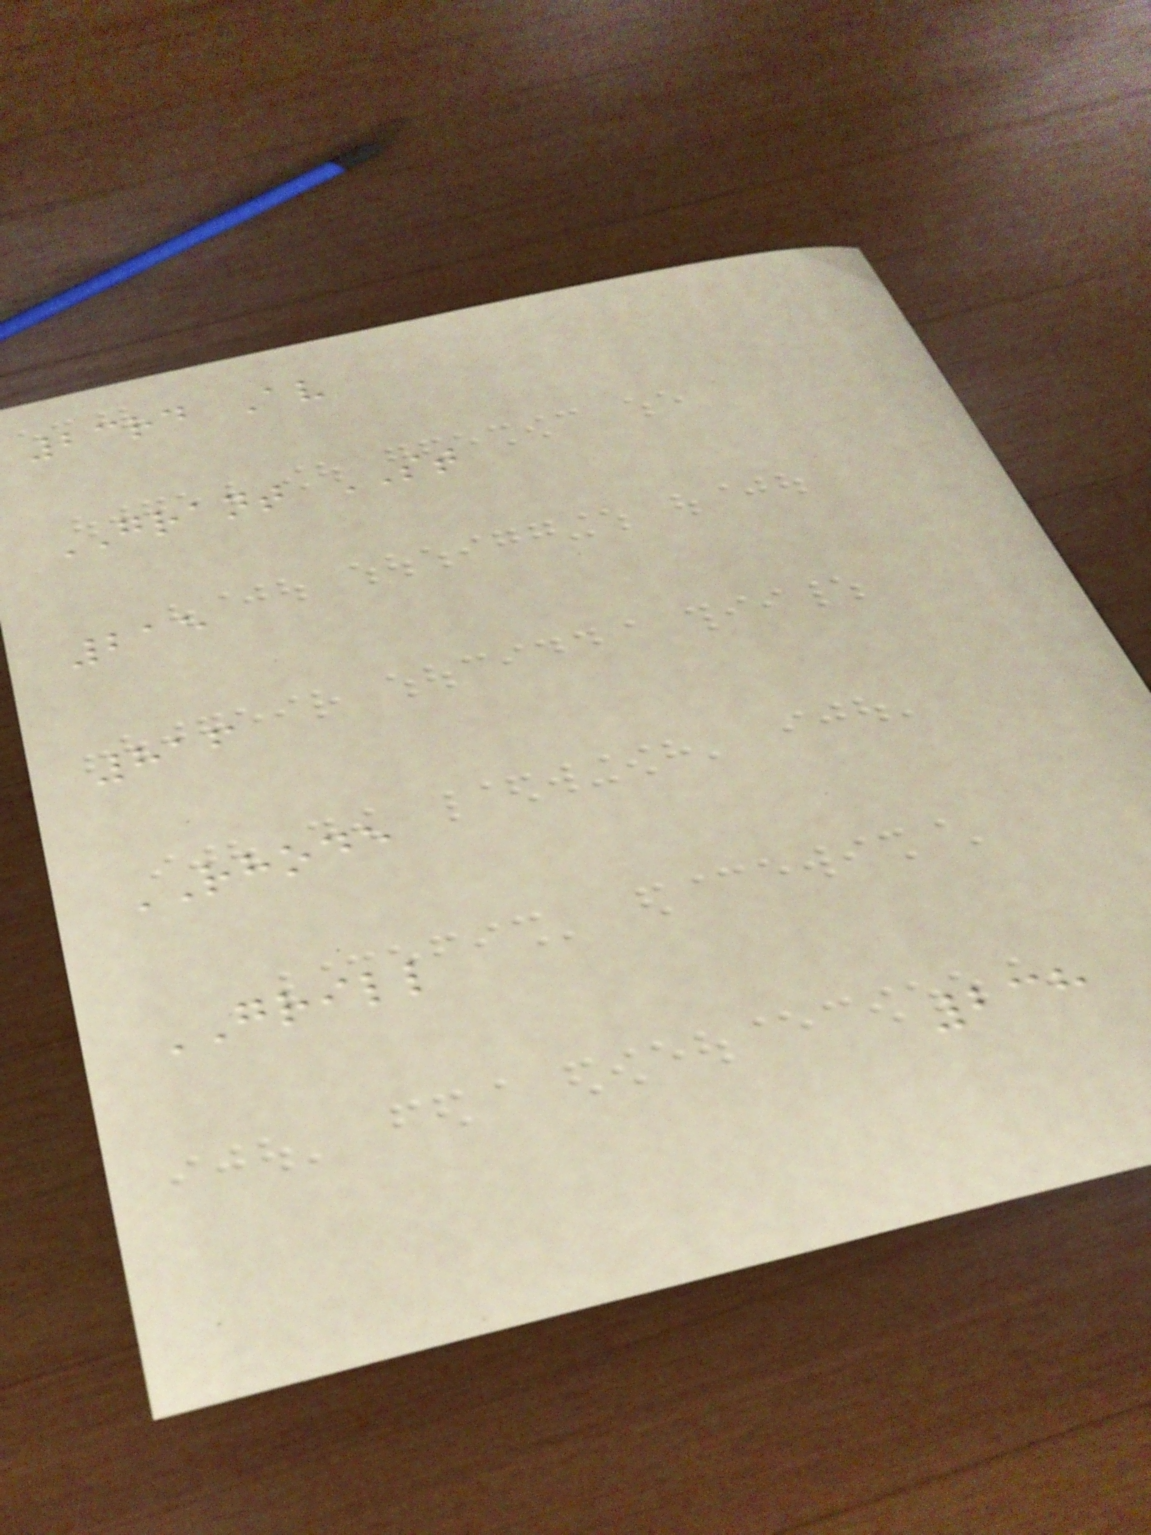23rd Av
GRANT ST
215
816
RHODE
GRILL
238
